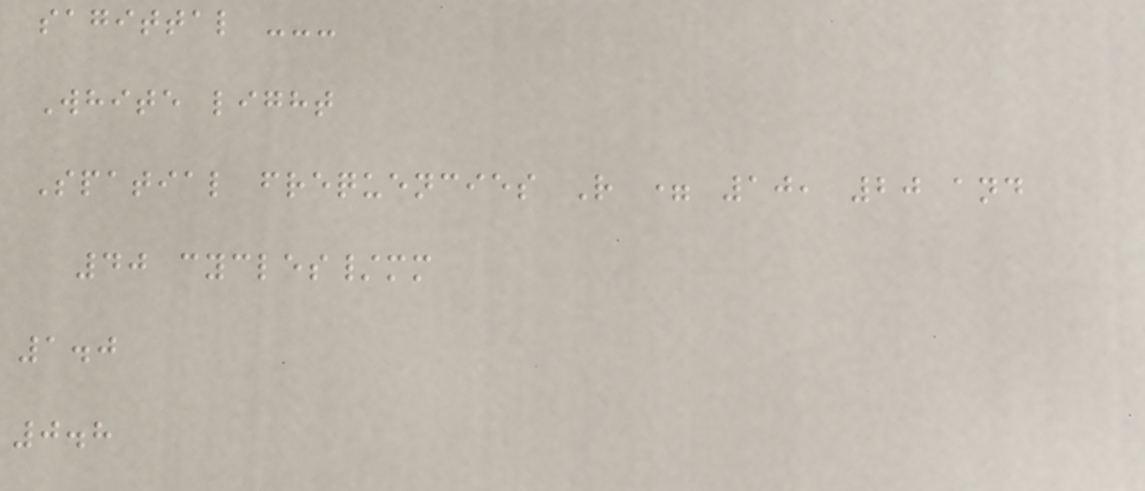sagittal ---
White light
Spatial frequencies R = 10, 20 and
40 cycles/mm
1.0
0.8
